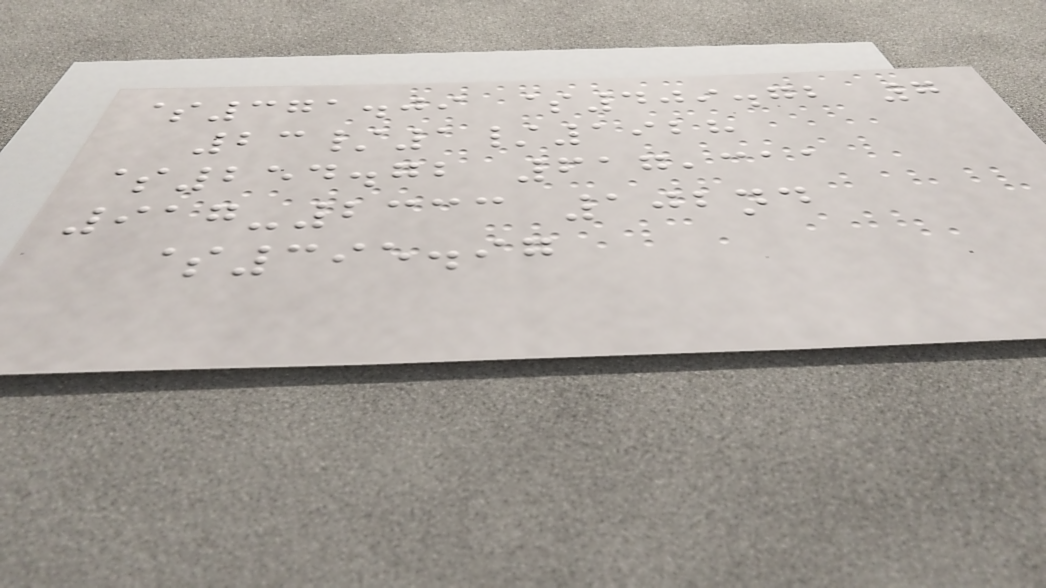$371.09 $409.72 7
23/1/1928
$254.72 617,311
917-2333 102nd
$395.97
